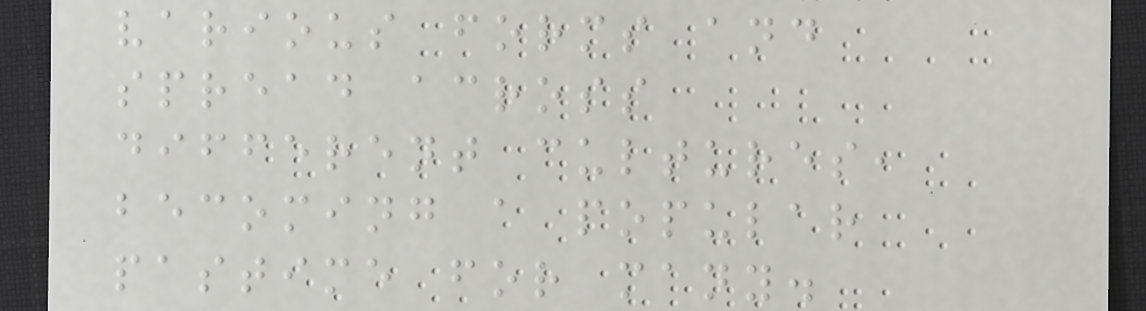various forms and
spread across
different cultures,
becoming a popular
pastime for many.
